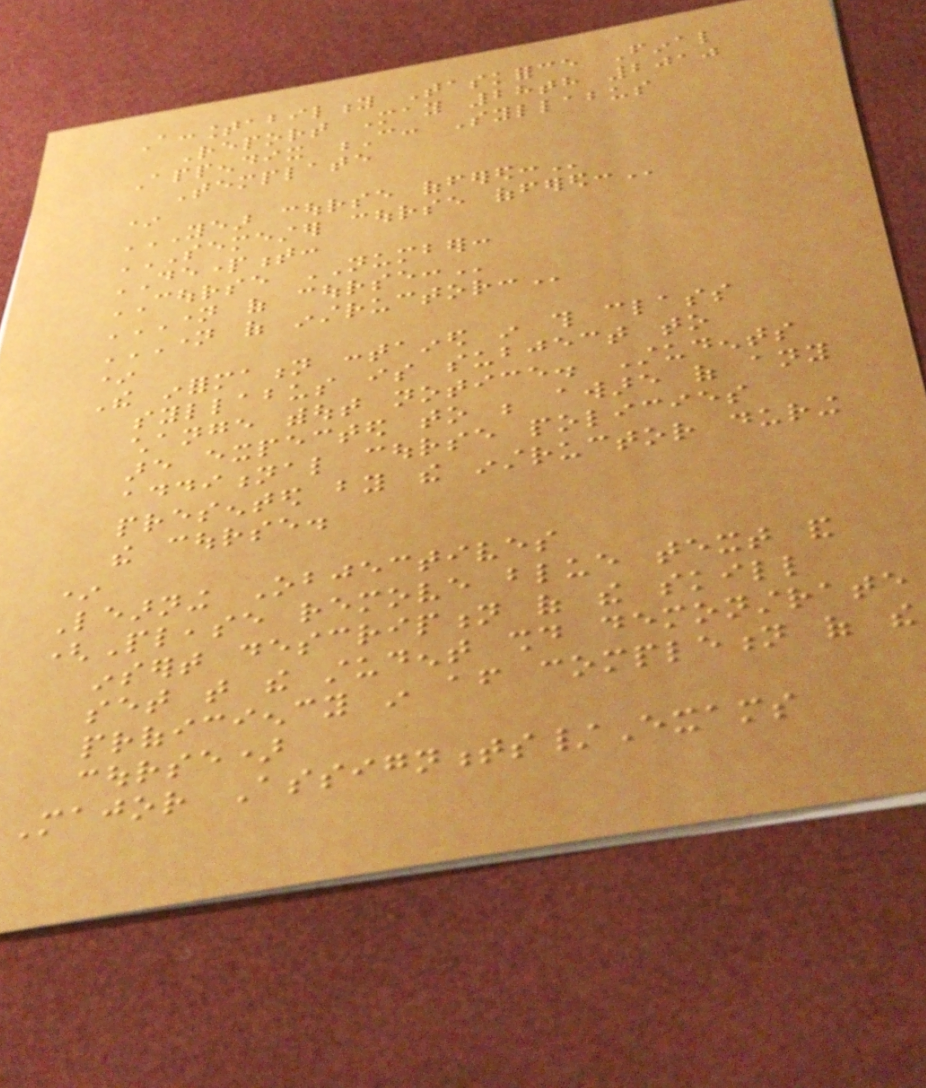Accountability Taskforce Final
Report May 28th 2010
Appendix C: Syllabus
Template
*
YEAR COURSE OFFERED:
SEMESTER COURSE OFFERED:
DEPARTMENT:
COURSE NUMBER:
NAME OF COURSE:
NAME OF INSTRUCTOR:
*
The information contained in this class
syllabus is subject to
change without notice. Students
are expected to be aware of any
additional course policies
presented by the instructor during
the course.
*
Learning Objectives
(Please remove blue text and
insert description of the skill
set that the student should demonstrate
proficiency in after completion of the
course)
Major Assignments/Exams
